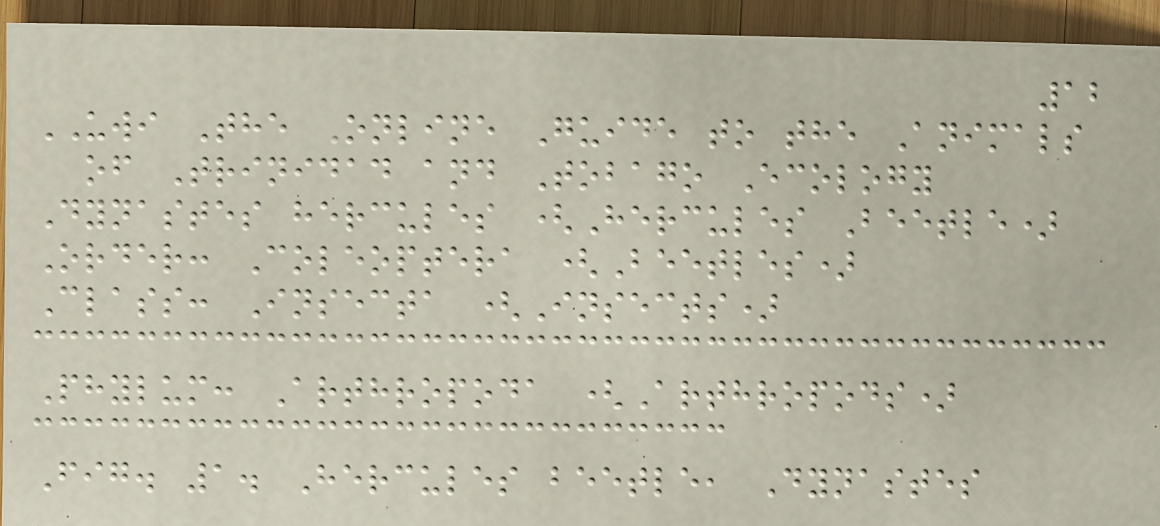12
UWI The Online Guide to the Animals
of Trinidad and Tobago Ecology
Dynastes hercules (Hercules Beetle)
Order: Coleoptera (Beetles)
Class: Insecta (Insects)
Phylum: Arthropoda (Arthropods)
Fig. 1. Hercules beetle, Dynastes
